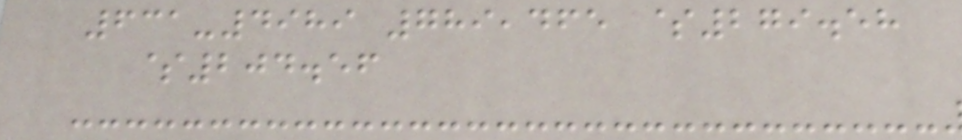631-4989 789,465 $279.58
$204.56
